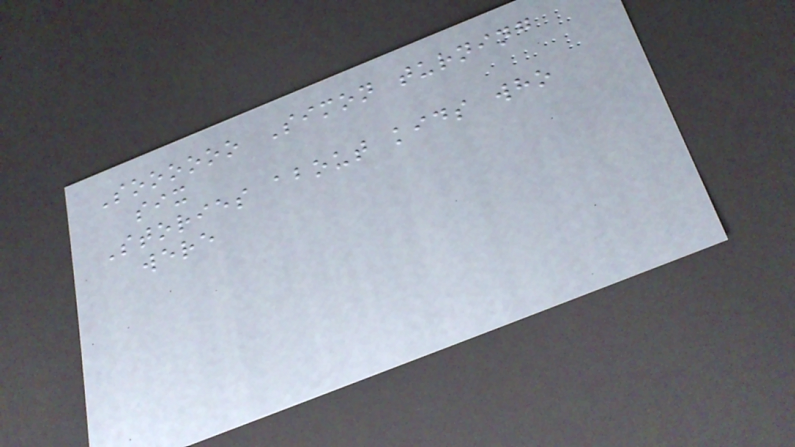Soooooo Simon turning
six
Stories about kids who
were
